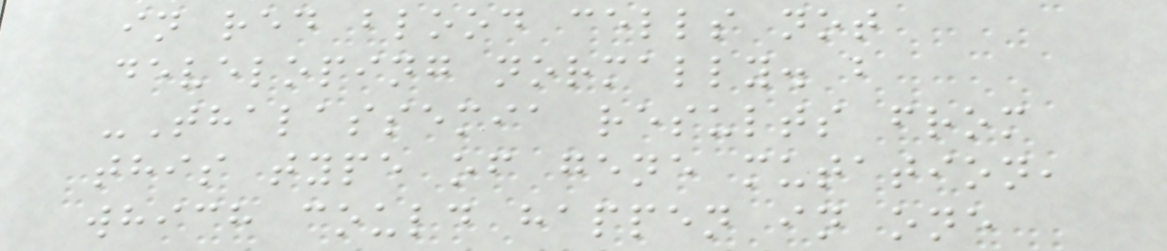in red blood cells not
developing normally. b
-Thalassemia results from
this type of gene mutation,
which could happen in one
